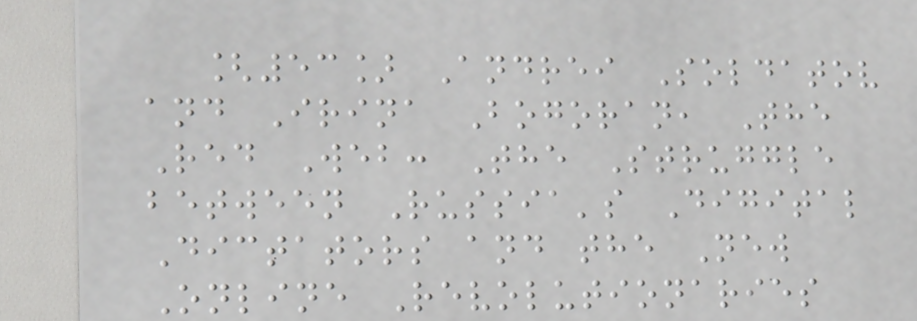[53] Andrei Soldatov
and Irina Bogoran, The
Red Web: The Struggle
between Russia's Digital
Dictators and the New
Online Revolutionaries
